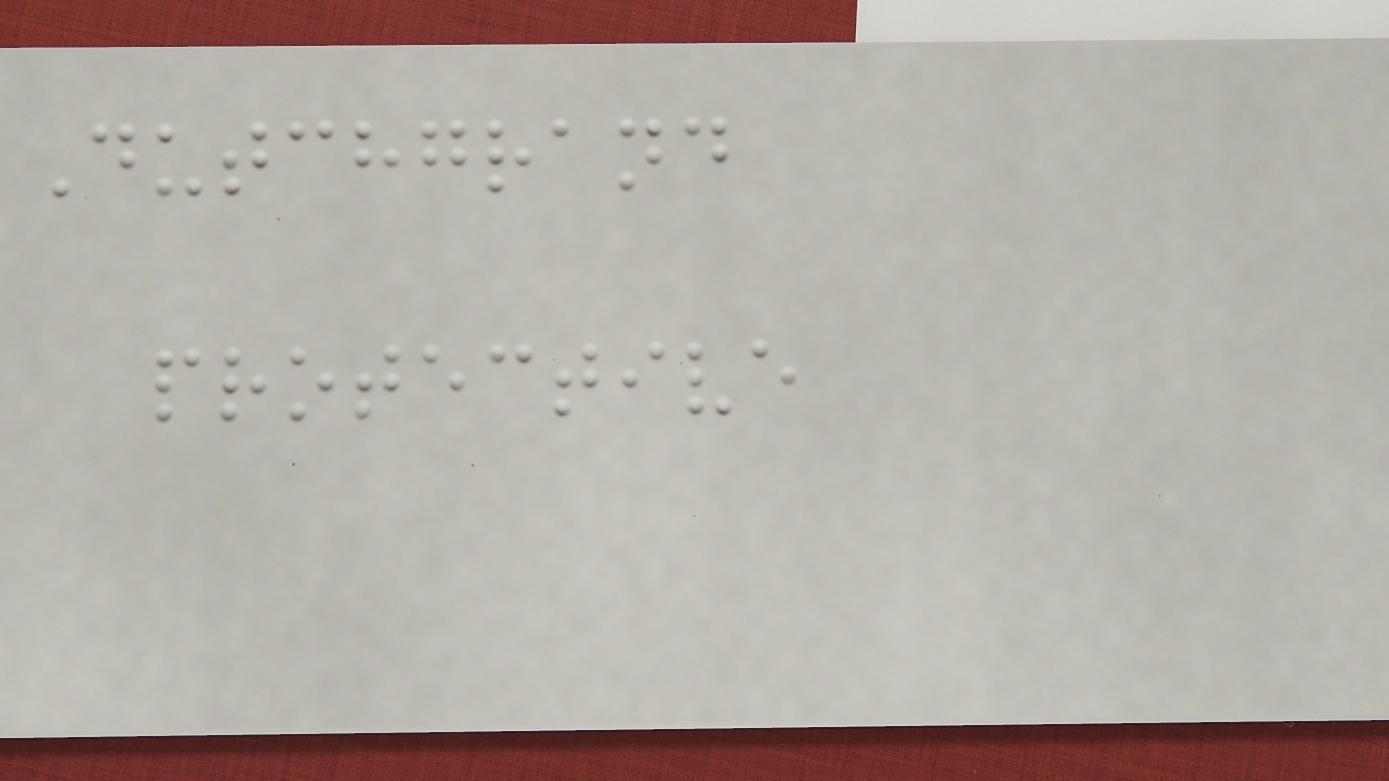Dutchgrand
protective
